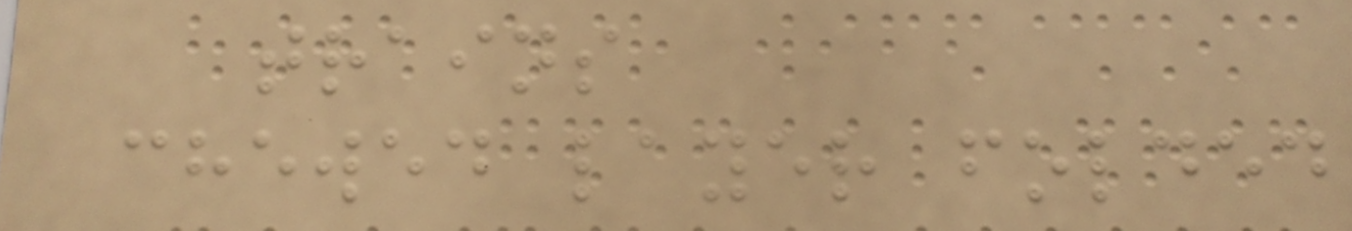trains
chewed layer folded
